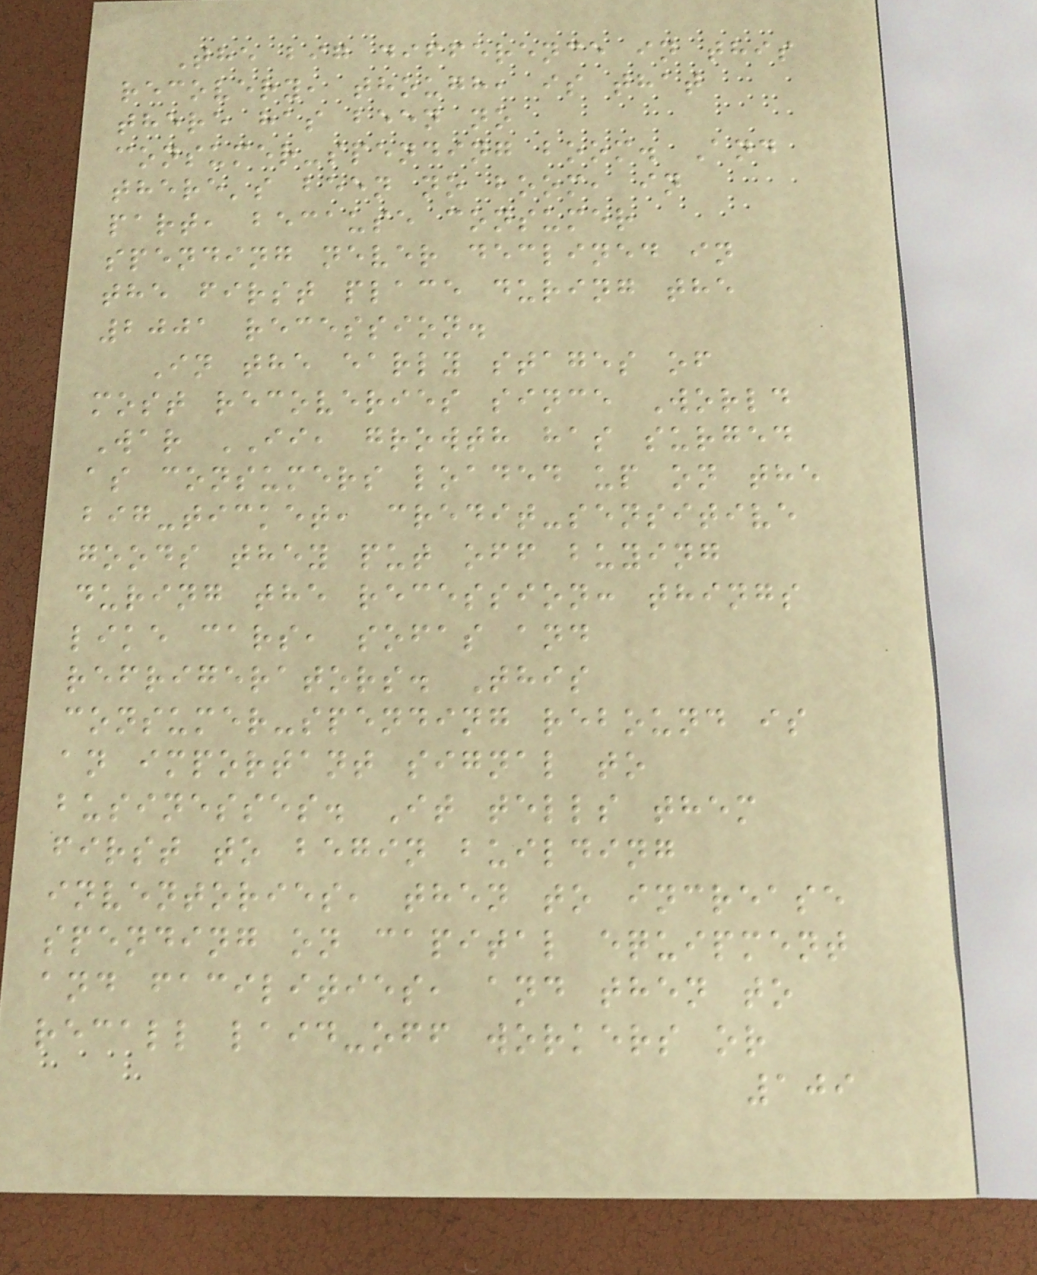The big difference in this
recovery, though, is that
there has been no
consumer-spending boom. And
there's been no boom, in
part, because consumer
spending never declined in
the first place during the
2001 recession.
In the early stages of
most recoveries since World
War II, growth has surged
as consumers loaded up on the
big-ticket, credit-sensitive
goods they put off buying
during the recession: things
like cars, sofas and
refrigerators. This
consumer-spending rebound is
an important signal to
businesses. It tells them
first to begin building
inventories, then to increase
spending on capital equipment
and facilities, and then to
recall laid-off workers or
109
